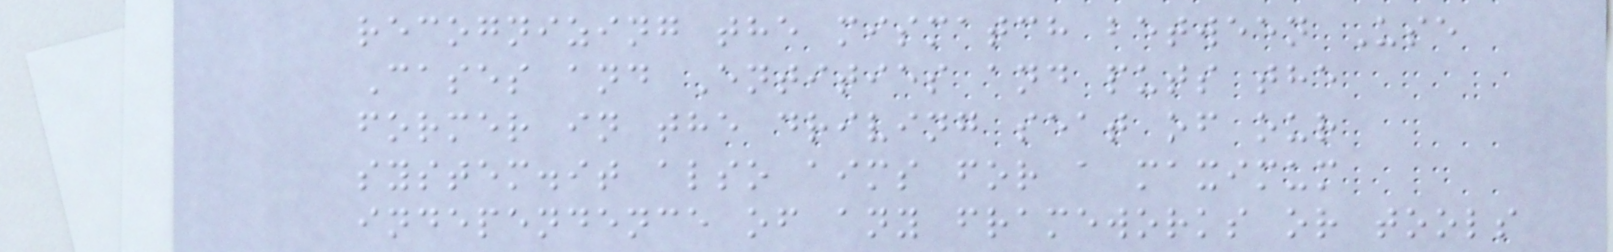recognizing the mismatch between Use
Cases and Entities and puts the
former in the driving seat of our
system.it also aims for a maximum
independence of any frameworks or tools
